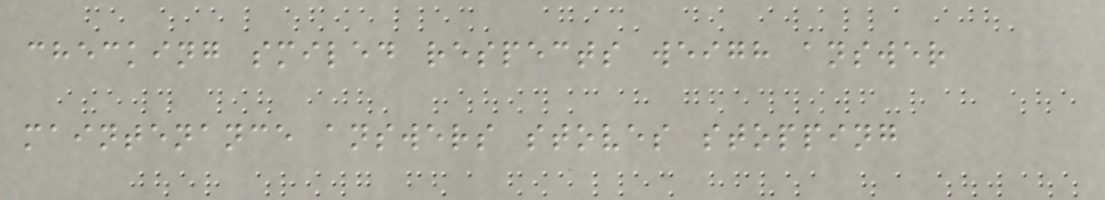checking smiled respects weigh answer
maintenance answers stoves stopping
